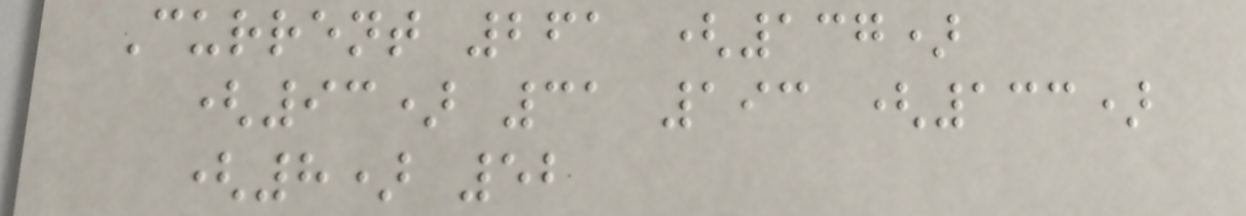Current 261 (137)
(93) 31 193 (133)
(8) 52
